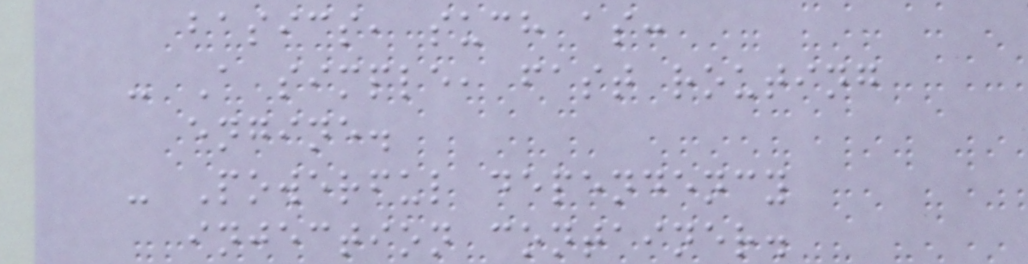basics, such as:
- A simple, fast routing
engine.
- Powerful dependency
injection container.
